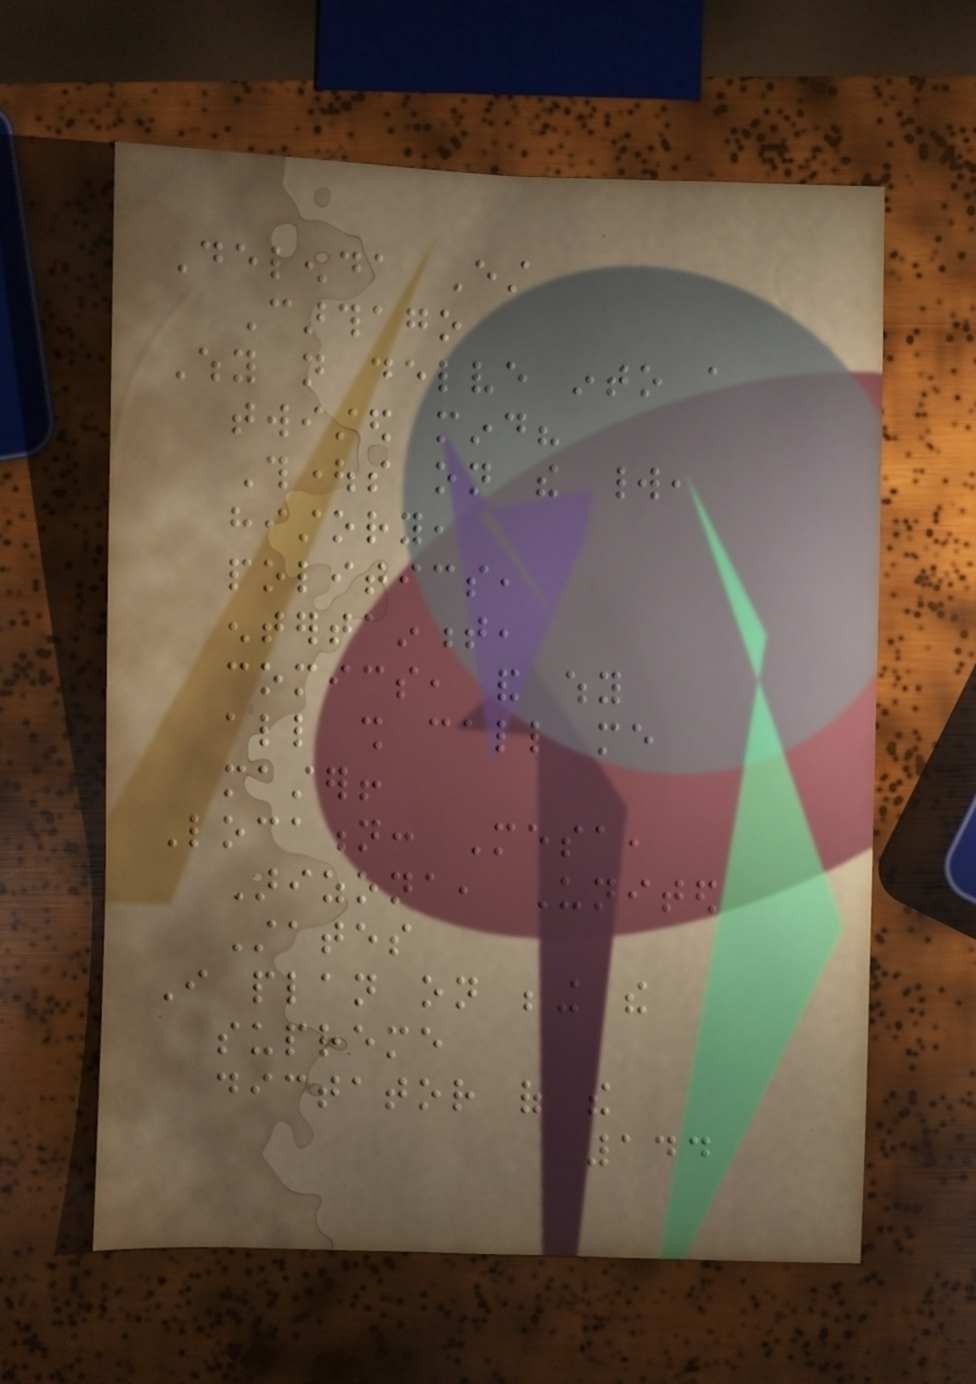Delenda Est
Carthago
Why not delve into a
twisted mind?
Thoughts on the world,
history,
politics,
entertainment,
comics, and why
all shall call me
master!
Location: Mesa,
Arizona, United
States
I plan on being the
supreme
dictator of the
144
